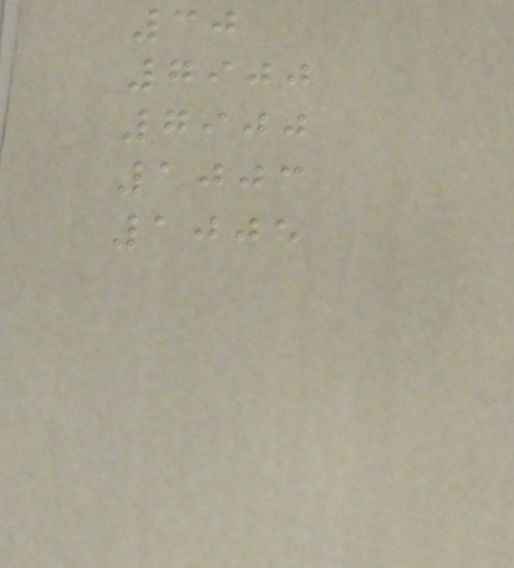30
7900
7900
1003
1005
